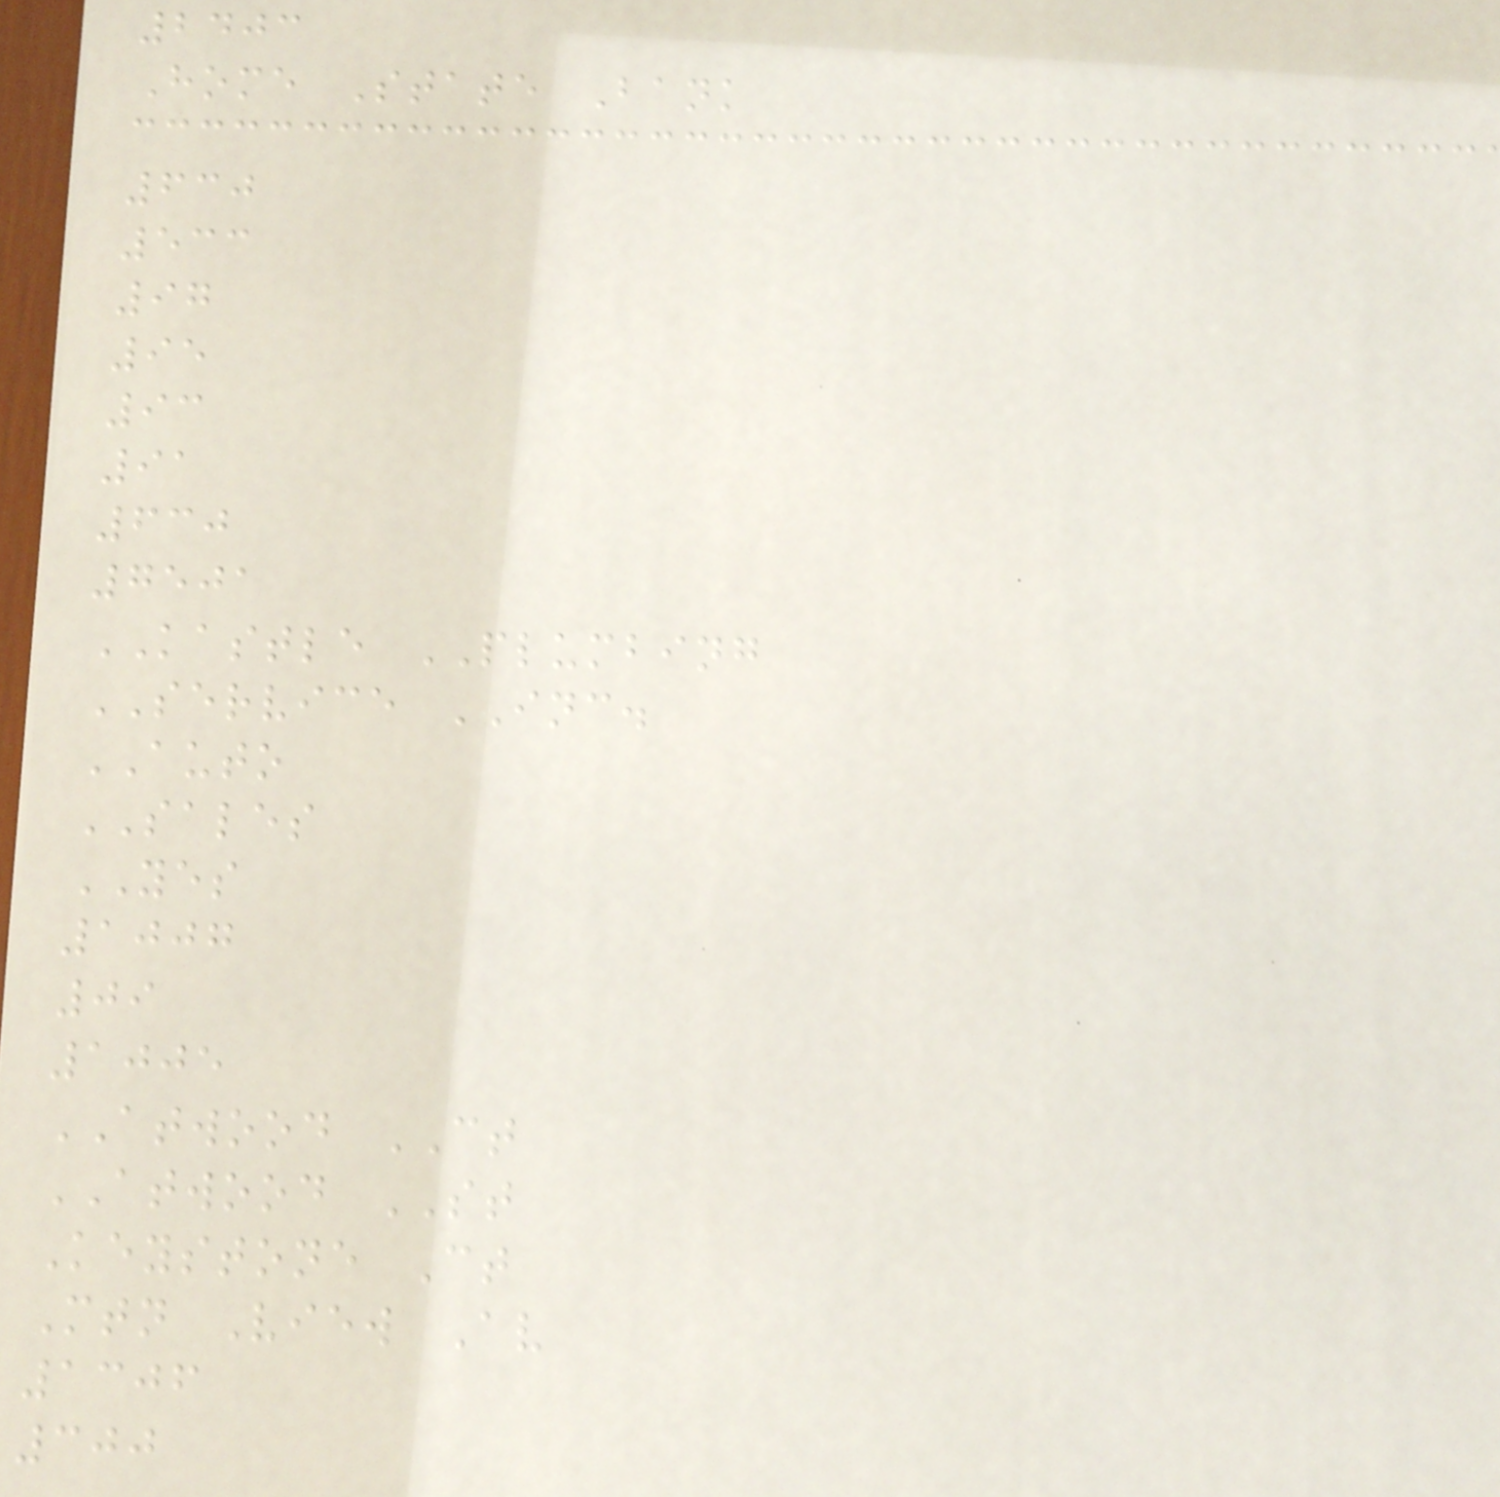2403
Home State Bank
630
533
97
95
93
91
630
7501
KASTLE PLUMBING
SERVICE INC.
AUTO
SALES
YES
1007
09
1005
ATWOOD CT
ATWOOD ST
Keystone Ct
Mtn View Av
1306
300
